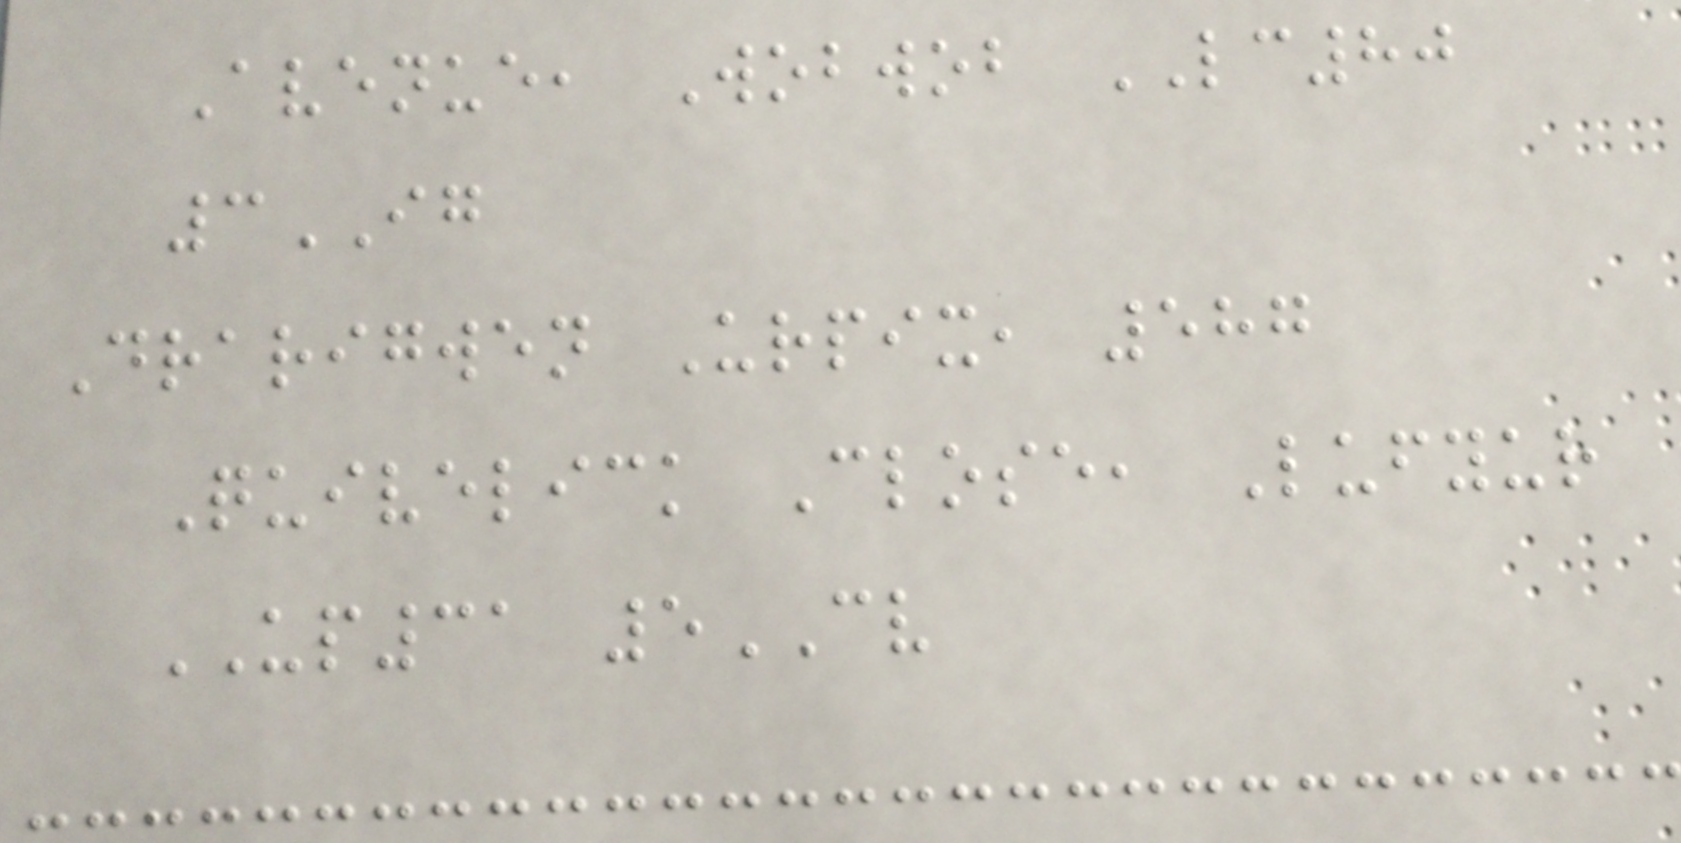Avenue, Wobwob LC80
3IG
Drarigwen Urpix, 587
Quivelick Close, Lufyur
UP31 5CV
